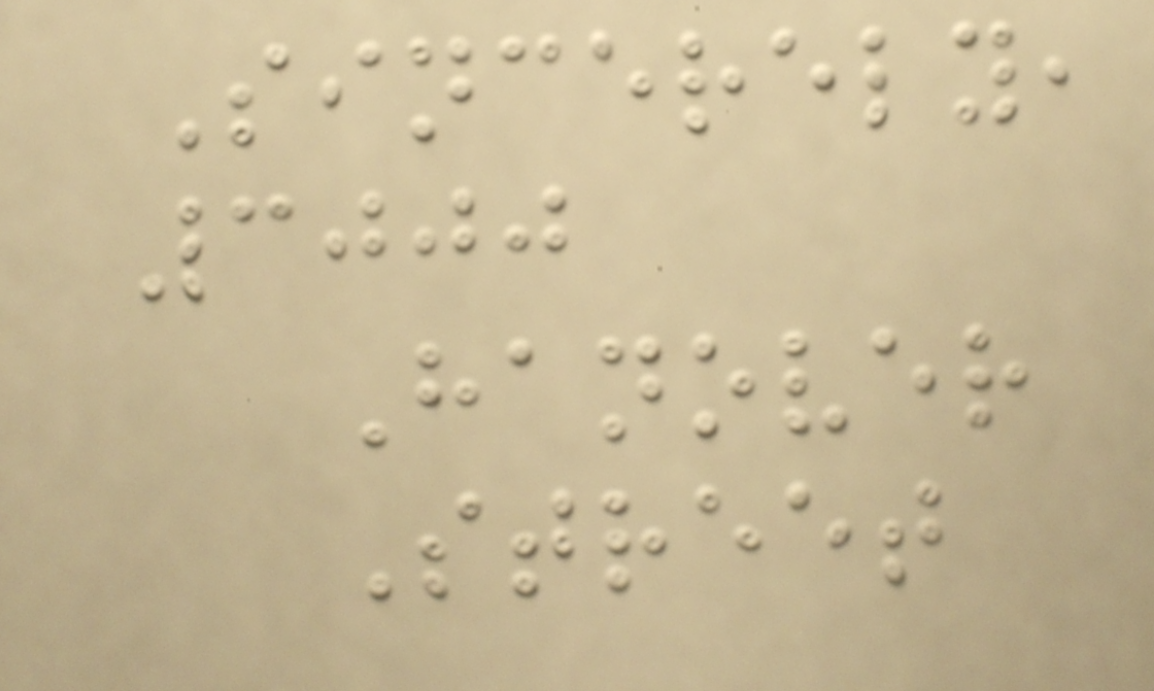Sincerely,
3000
Hanover
Street
